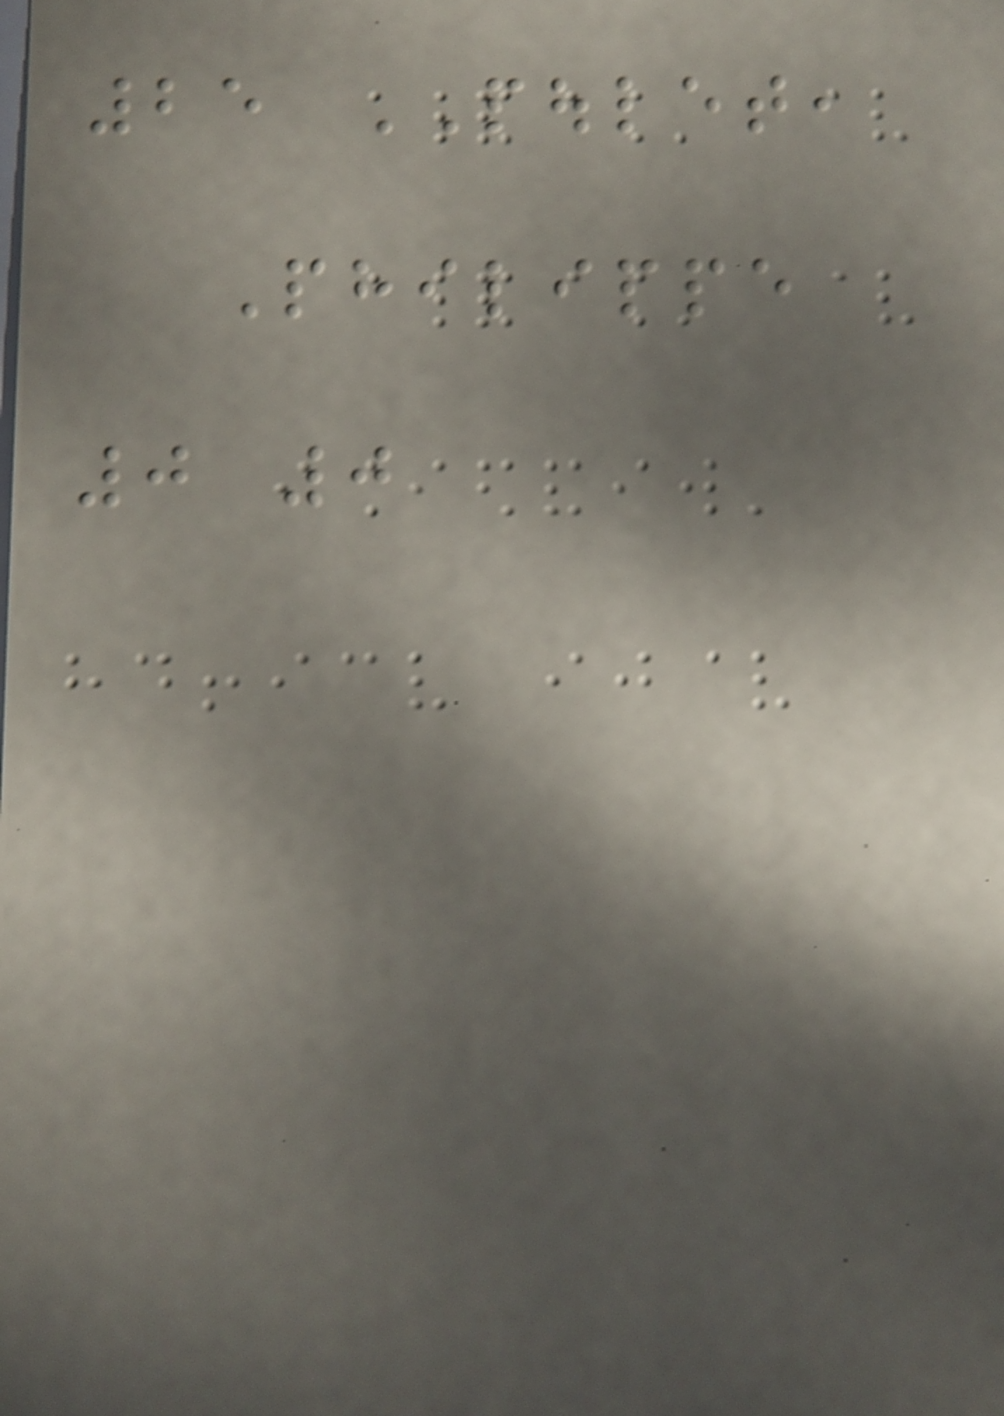25 POULET,
Philippe
0 0
